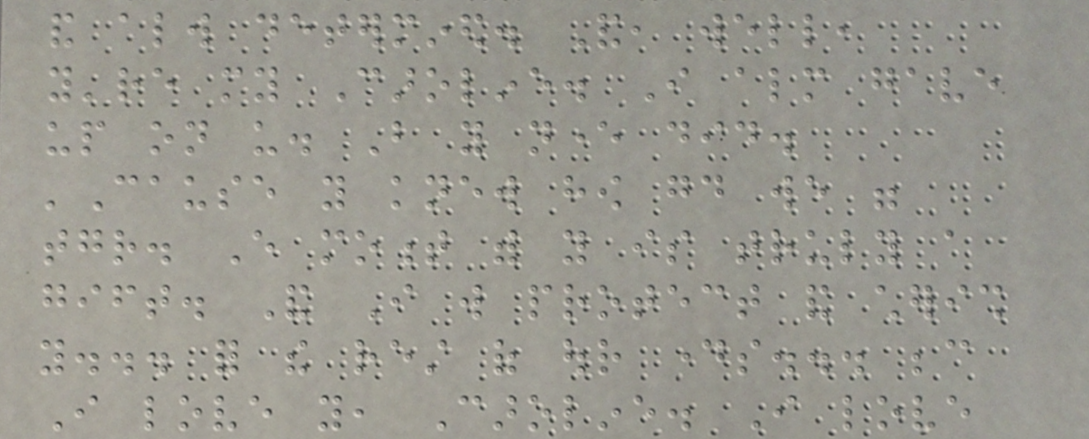and always determined. And, well,
you're my Caroline. I almost gave
up on us. But you never did.
'Cause you knew how good we were
together. Every moment with you is truly a
gift. And I will protect and cherish
you... for the rest of our days... because
I love you, Caroline. I love
